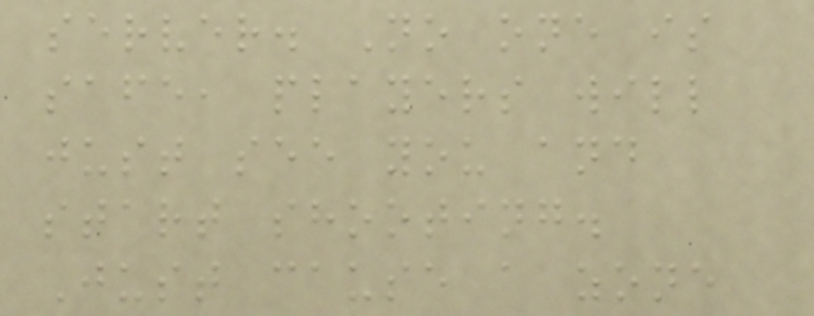server. No one is
safe, players will
just see you and
start shooting.
Just cause a zone
